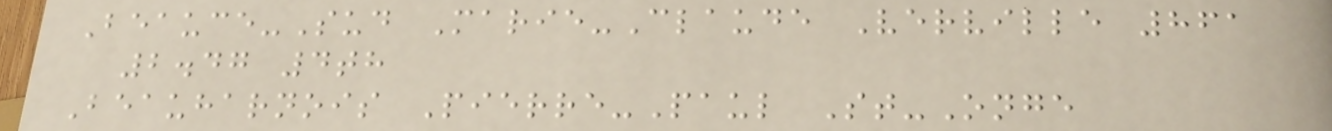Beauce-Sud Marie-Claude Verville 861
2.47 4th
Beauharnois Pierre-Paul St-Onge
